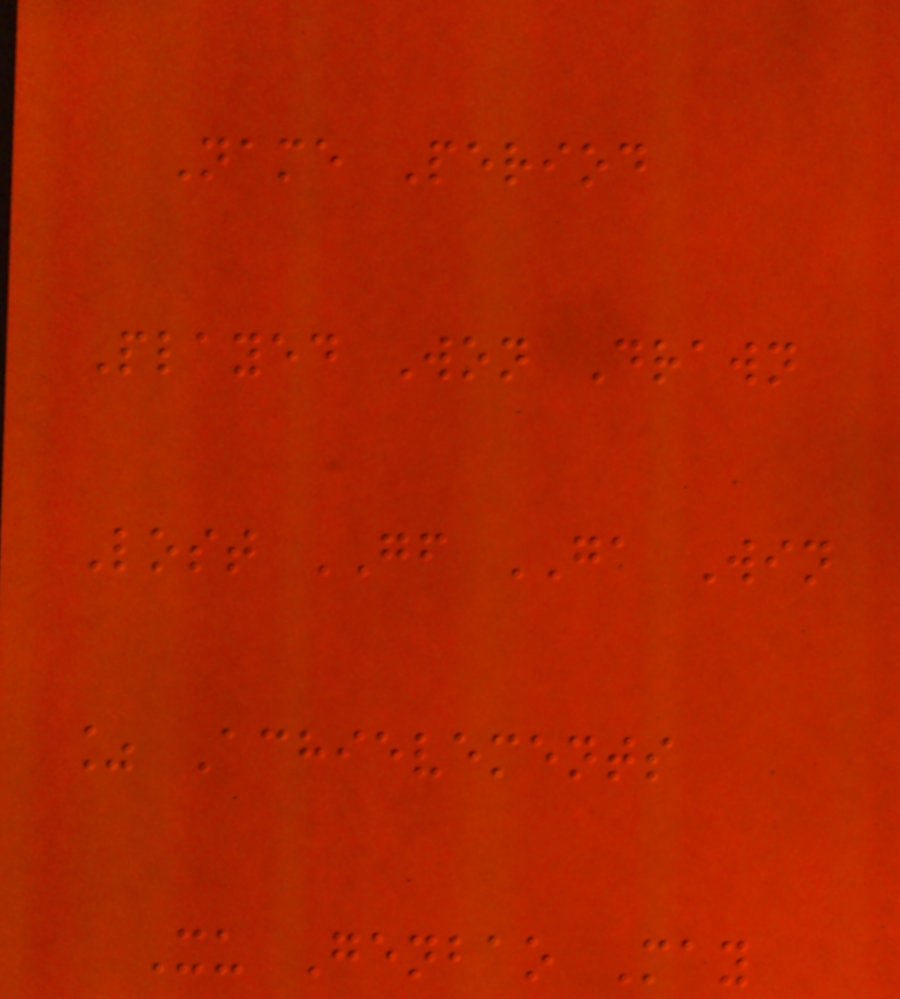Name Period
Played Won Drawn
Lost GF GA Win
% Achievements
Xu Genbao May
